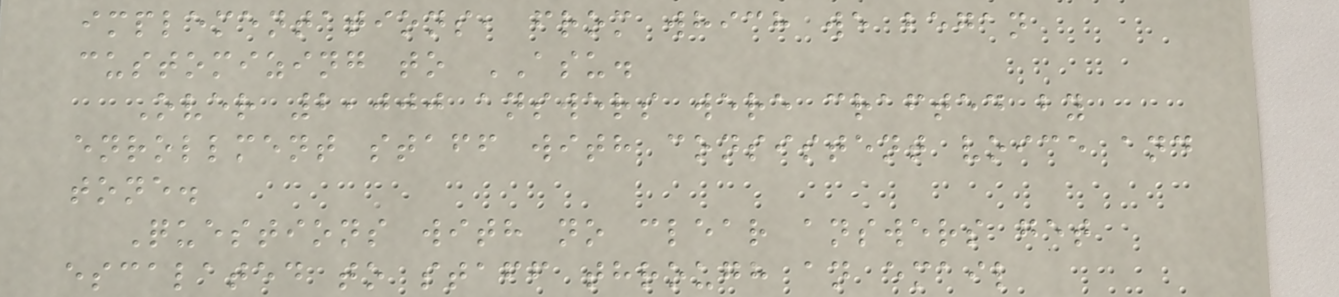implementations, from which we began
customizing to ASU.
Over 2,000 answers were crafted by
enrollment staff with consistent voice and
tone.
Questions with no clear answers get
escalated to staff through an email
